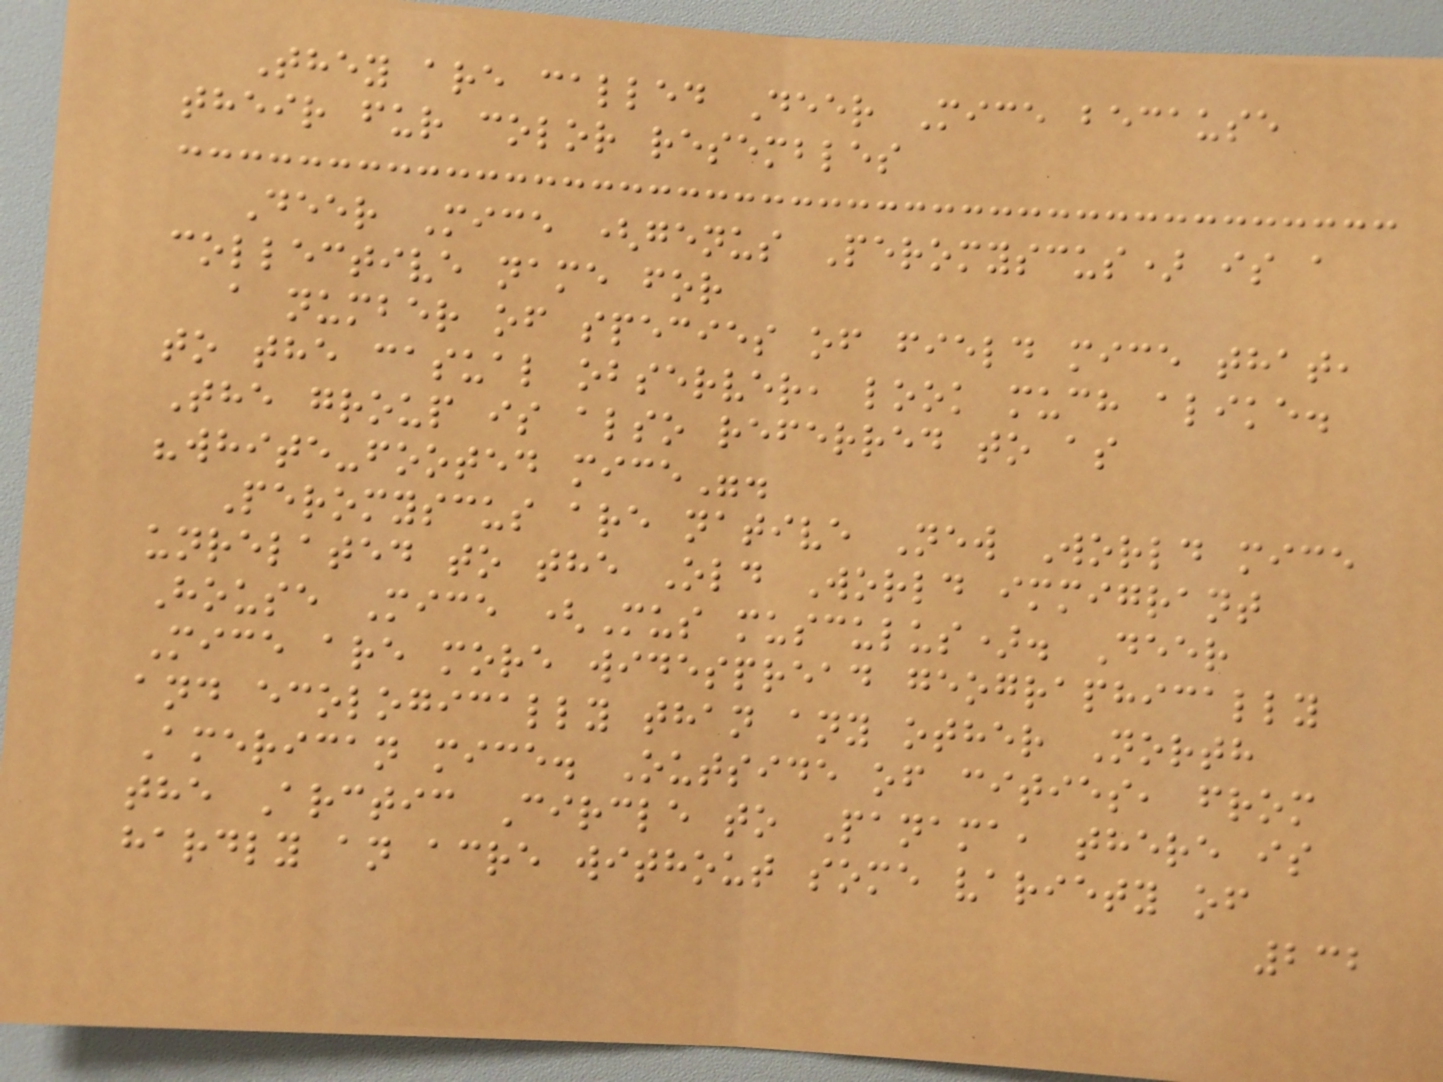They are called Deer Mice because
their fur color resembles
Deer Mice (genus Peromyscus) is a
collective name for
a number of species of field mice that,
to the casual observer, look much alike.
The group is also referred to as
"white-footed mice".
Peromyscus are native New World mice
unrelated to the Old World immigrant
House Mice (Mus musculus). Deer
Mice are more widespread geographically
and ecologically than any other North
American mice. Outside of cities, from
the Arctic Circle to Panama, there is
hardly an acre without some variety of
232
